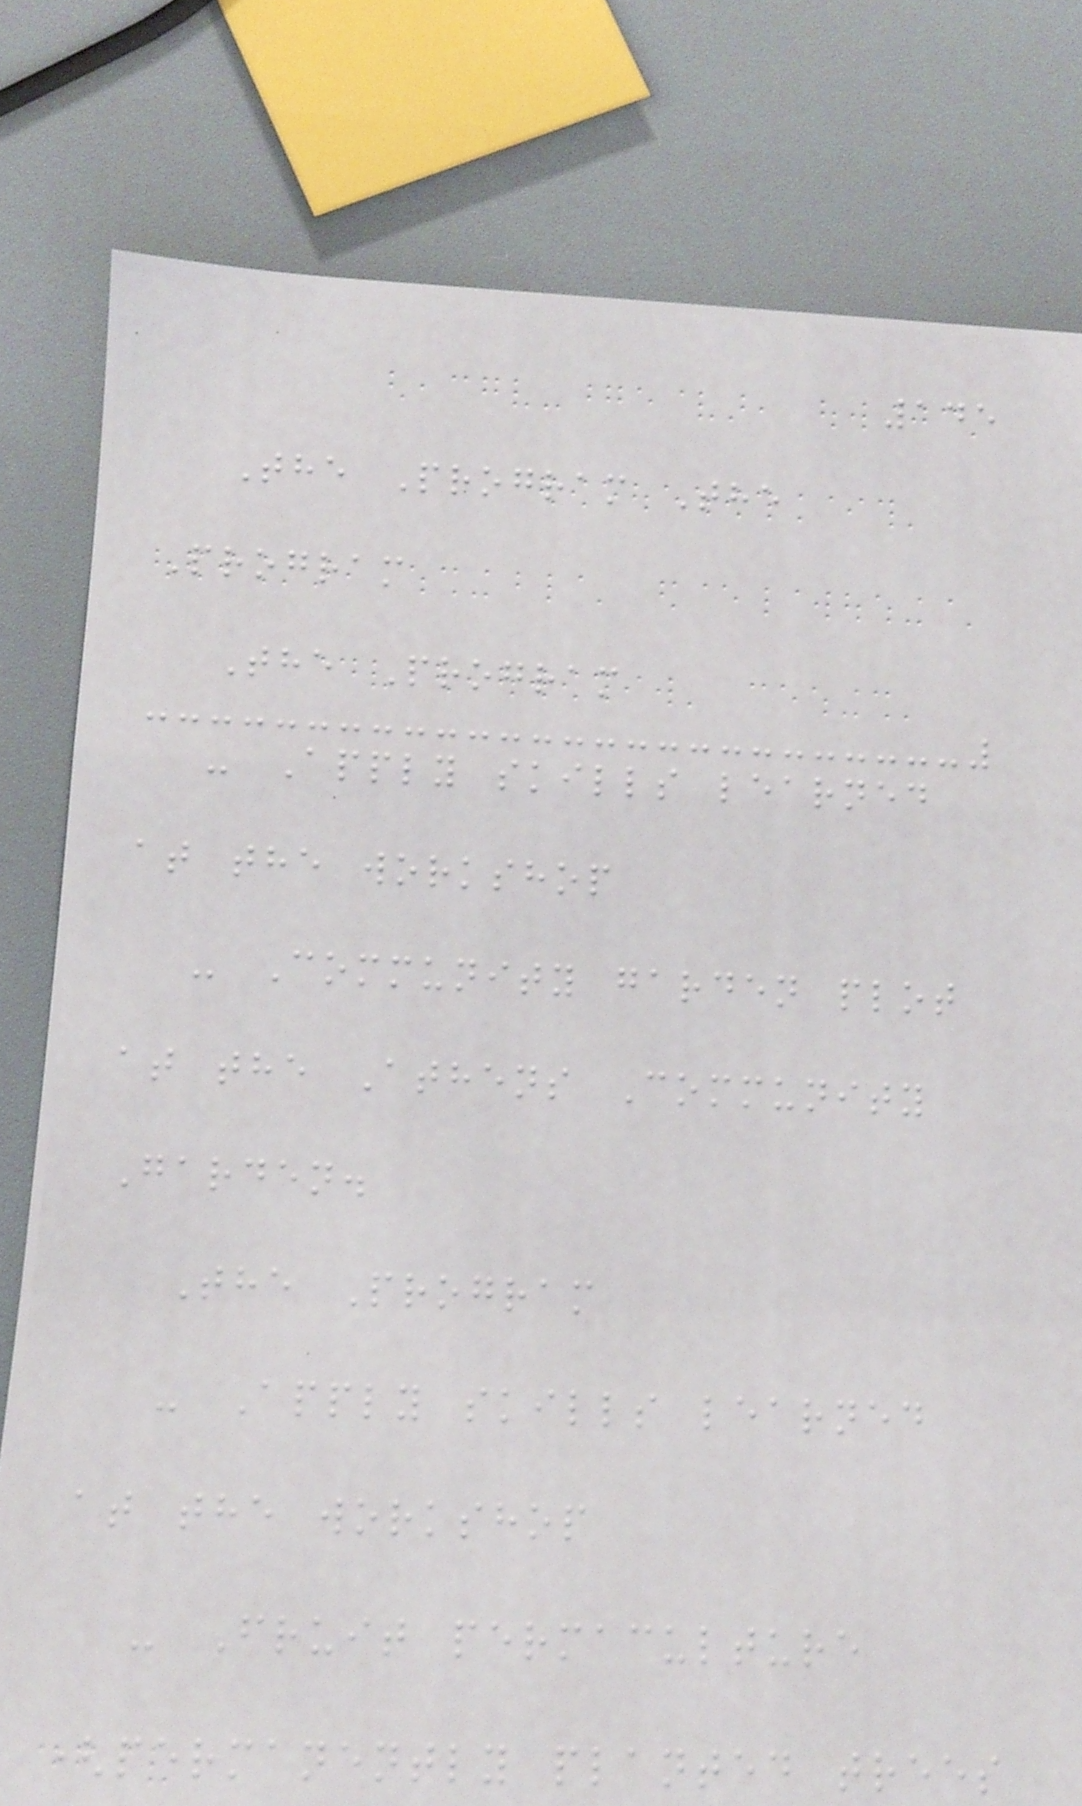145
The Program The
Program
The Program
- Apply skills learned
at the workshop
- Community garden plot
at the Athens Community
Garden.
The Program
- Apply skills learned
at the workshop
- Fruit permaculture
(permanently planted trees
